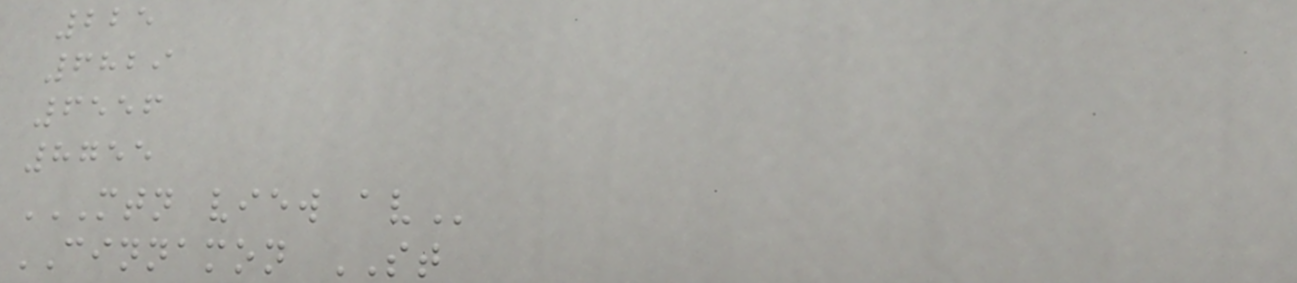225
6829
6556
8755
MTN VIEW AV
CINNAMON ST
